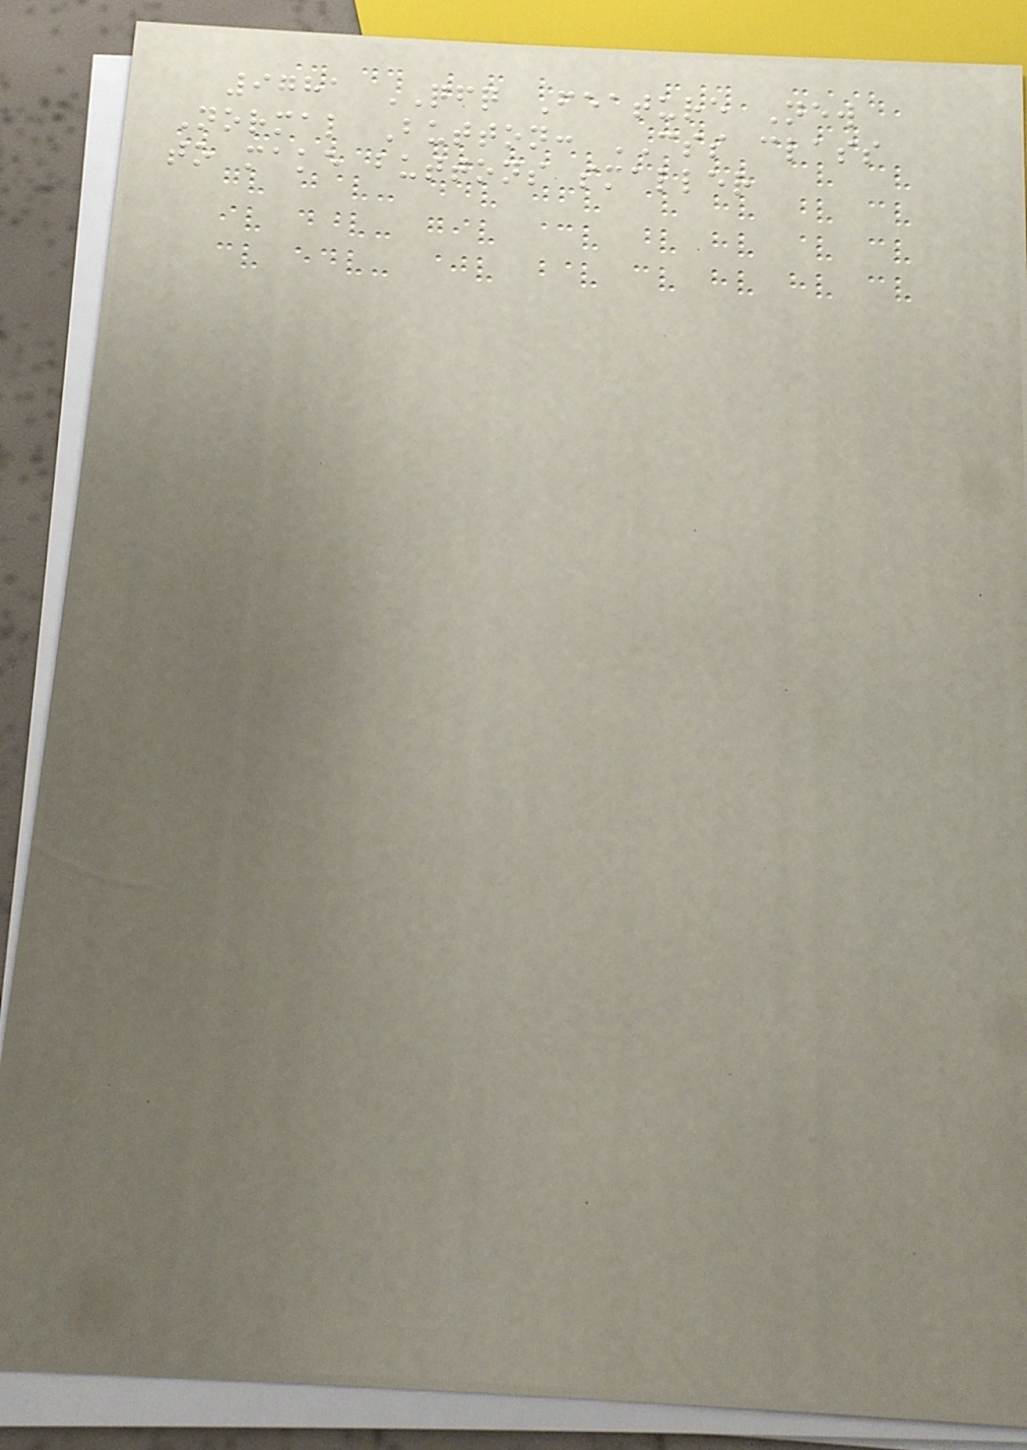9781 QFQ Feature New
Normal Button: CSS class
to make buttons smaller
